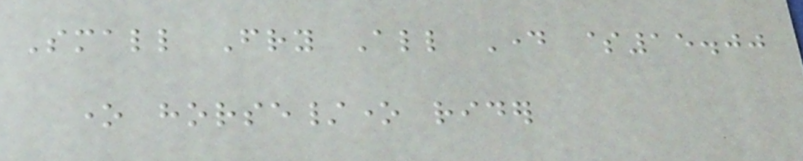Small Fry All Day $15.00
one horse/one rider
